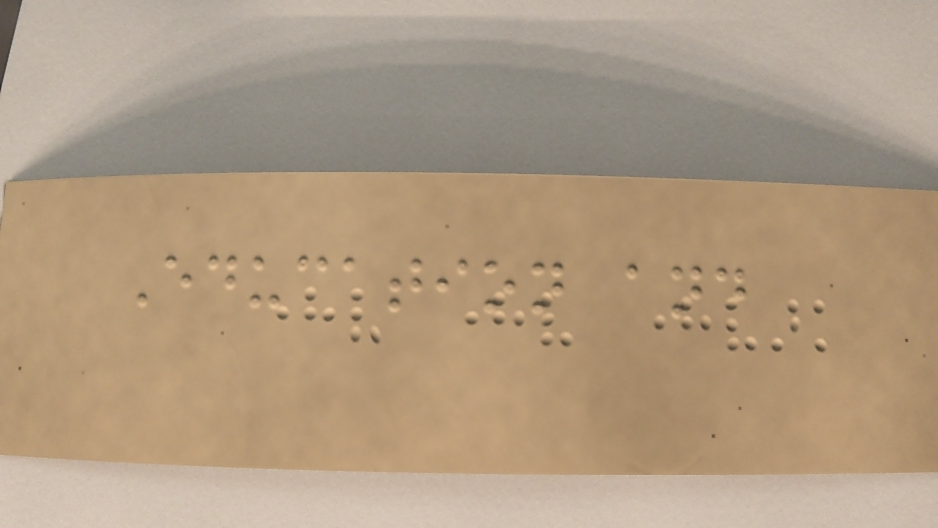Education and
